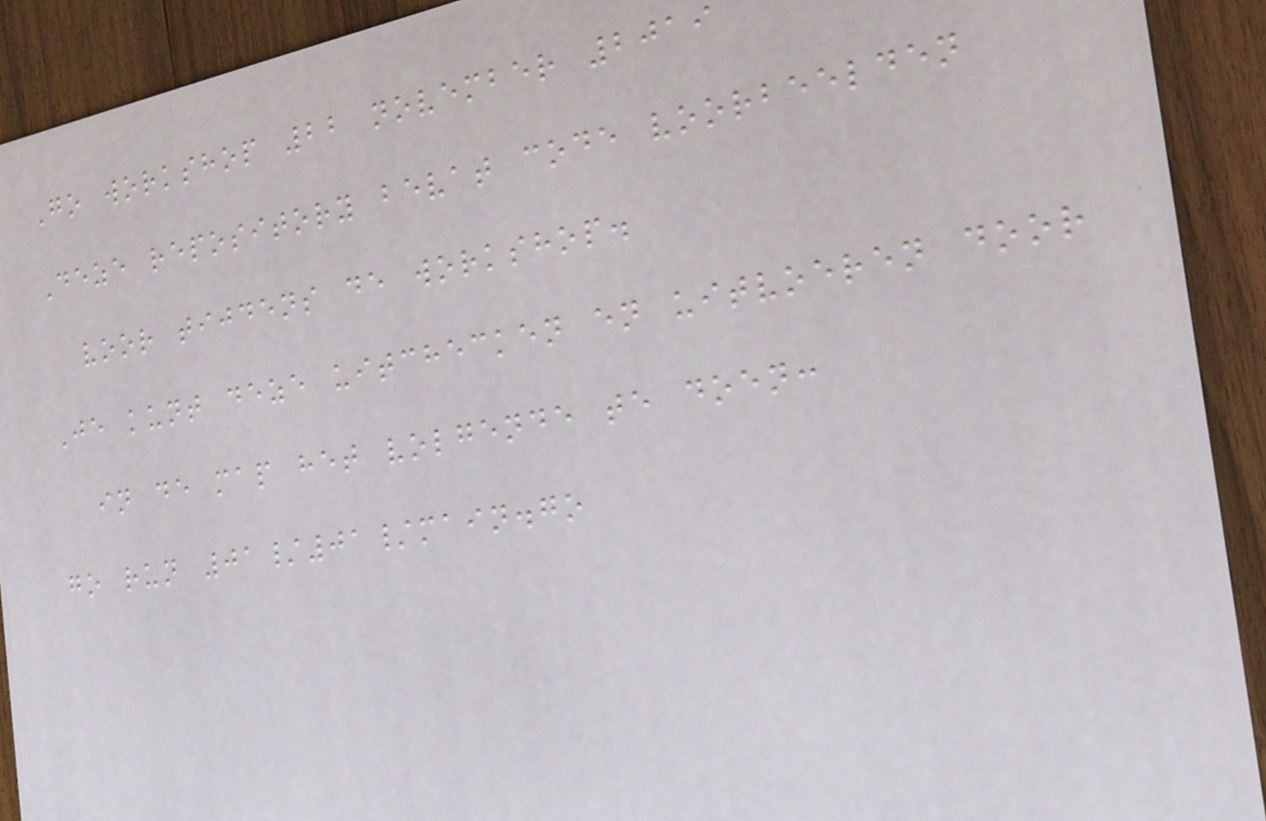Go workshop 22 november 2019
Deze repository bevat code voorbeelden
voor tijdens de workshop.
Je kunt deze uitchecken en uitvoeren door
in de map het volgende te doen:
go run 01/01/main.go
